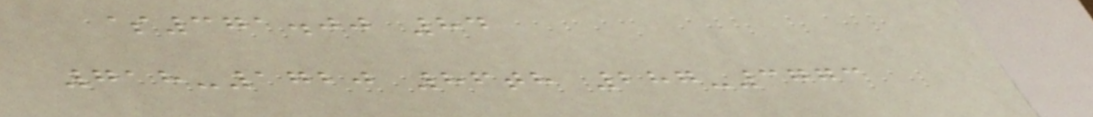$371.00 84
718-1720 86th 287-3773
